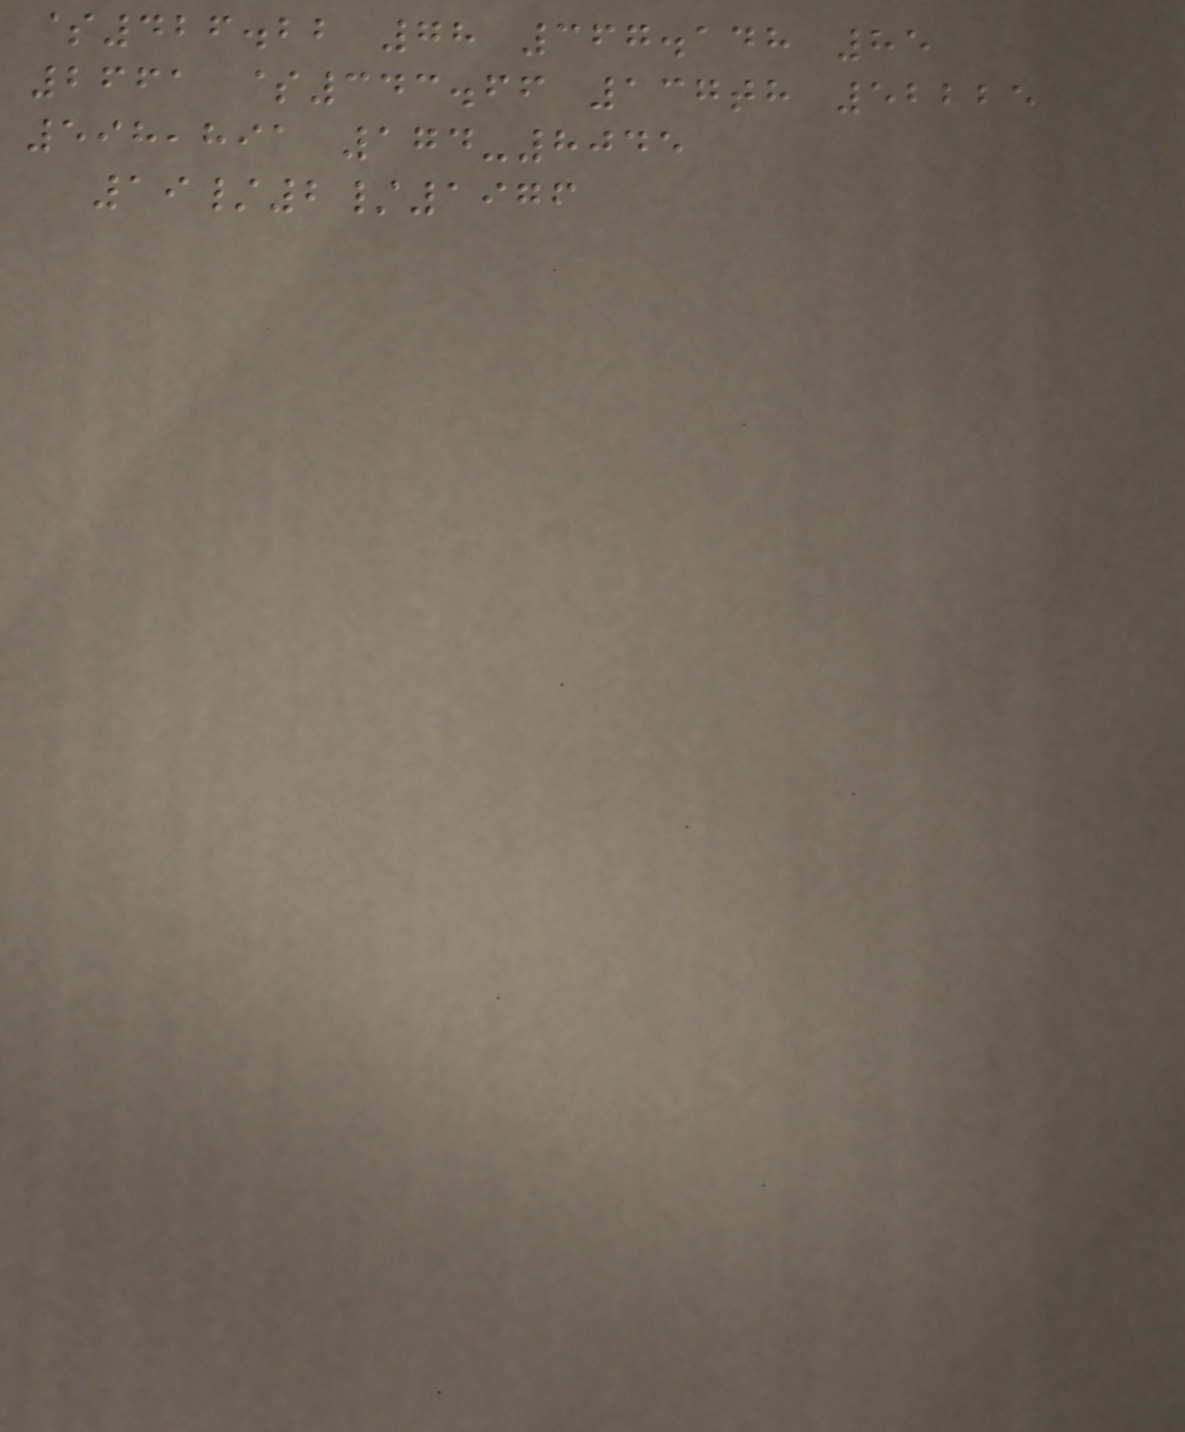$426.22 78 367.148 85
2661 $343.66 137th 52225
598,891 174-8045
19/2/1976
